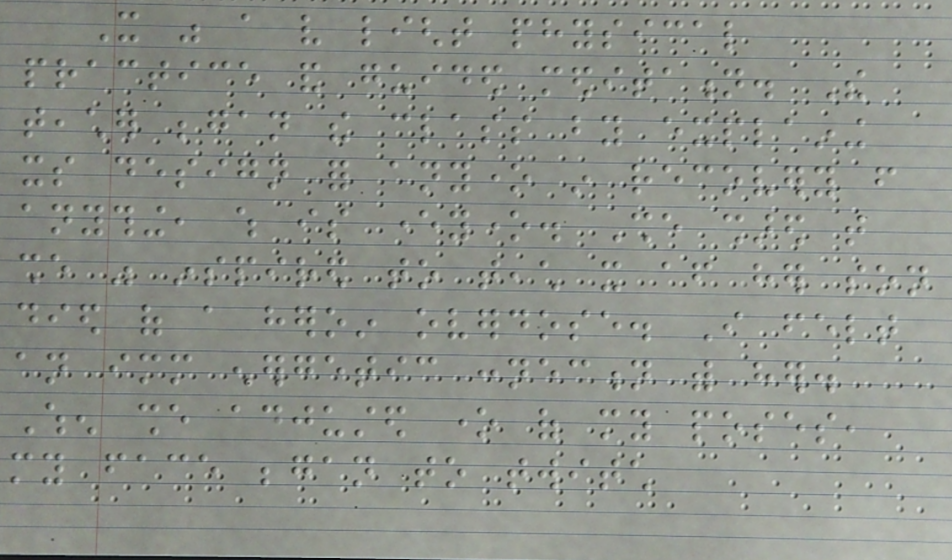It was a very light physical
practice and guided meditation. The
teacher began the class by explaining
its design for anyone in recovery from
anything, which is everyone. She shared that
she was inspired to teach it after her son
died of a heroin overdose. I felt
an immediate energetic connection with her.
When she adjusted one of my poses,
my face began to twitch
